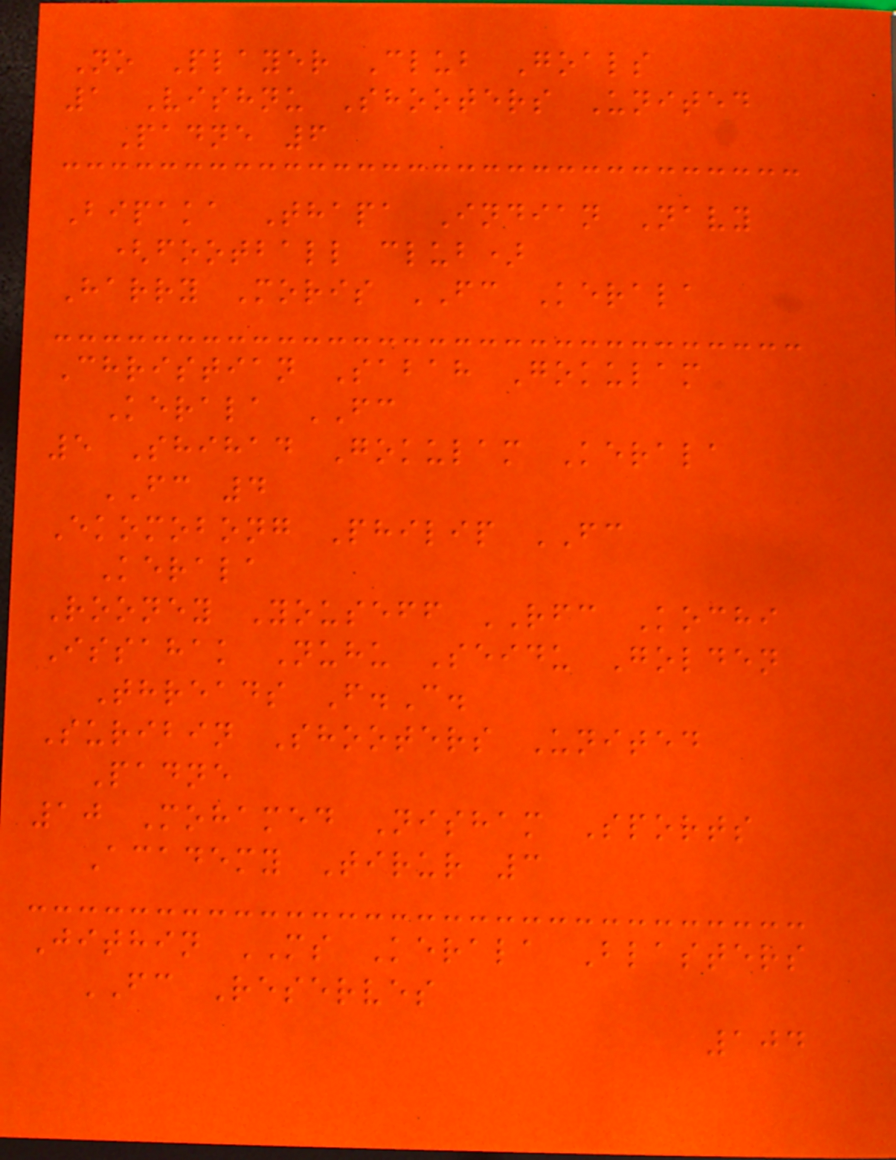No Player Club Goals
1 Vishnu Shooters United
Padne 6
Bipaka Thapa Indian Navy
(football club)
Harry Moris FC Kerala
Christian Sabah Gokulam
Kerala FC
5 Shihad Gokulam Kerala
FC 4
Ekomobong Philip FC
Kerala
Rooney Youseff RFC Kochi
Issahak Nuhu Seidu Golden
Threads F.C.
Suribin Shooters United
Padne
10 Mohamed Nisham Sports
Academy Tirur 3
Jithin MS Kerala Blasters
FC Reserves
104
